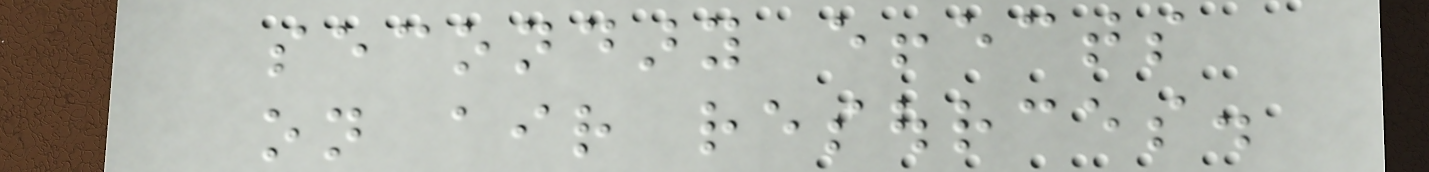secondary effects
on air resources.
